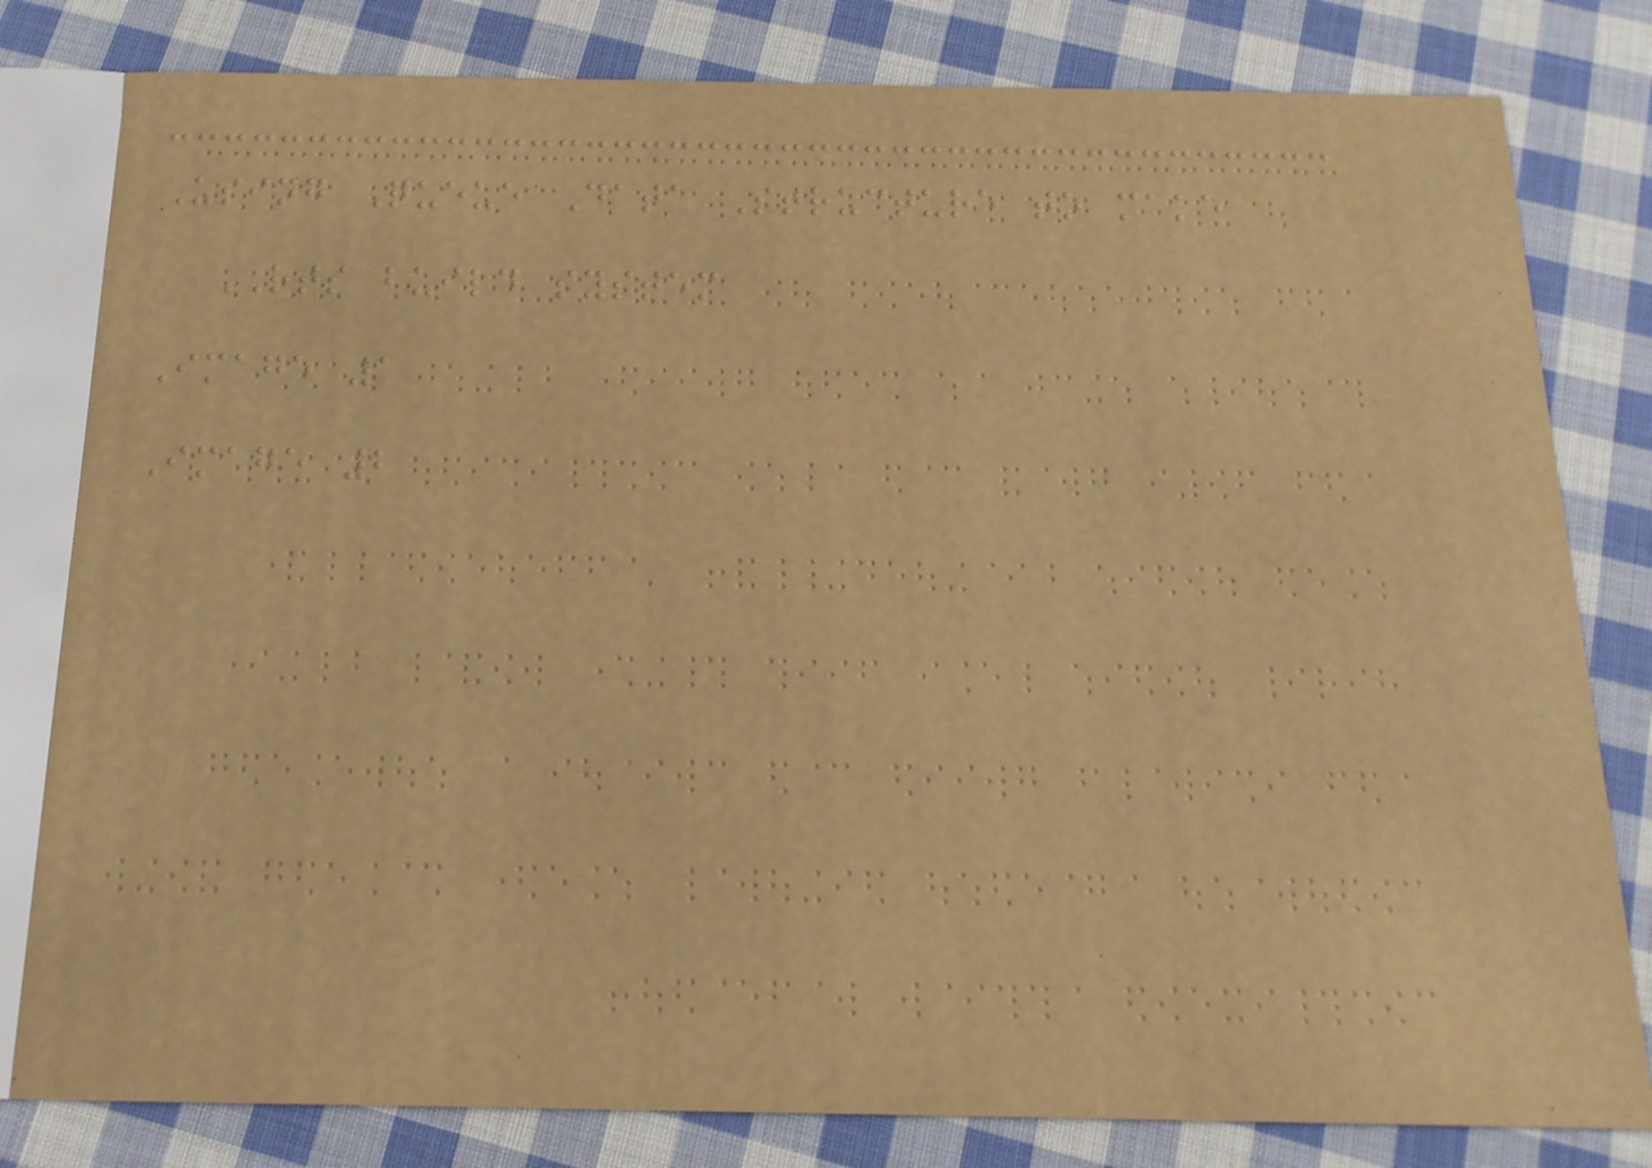Using Queue Data Structure to make
RTS build system
Image 1
Image 2
